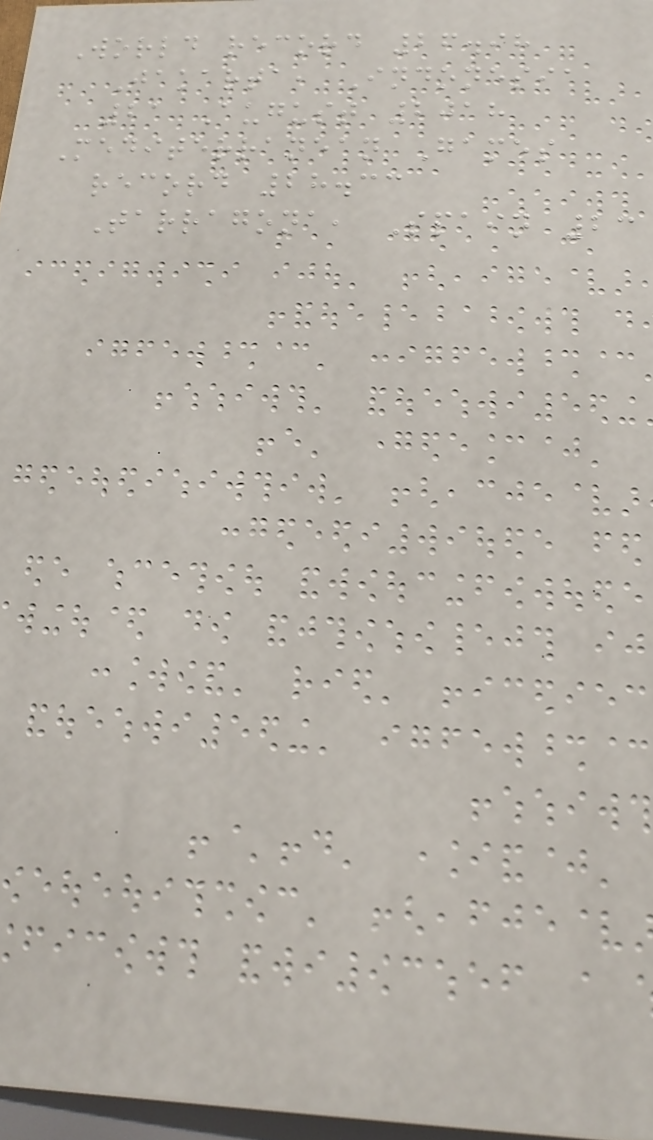World record 26.98
Jakarta, Indonesia
21 August 2018
Mediterranean Games
record 28.33
Tarragona, Spain 23
